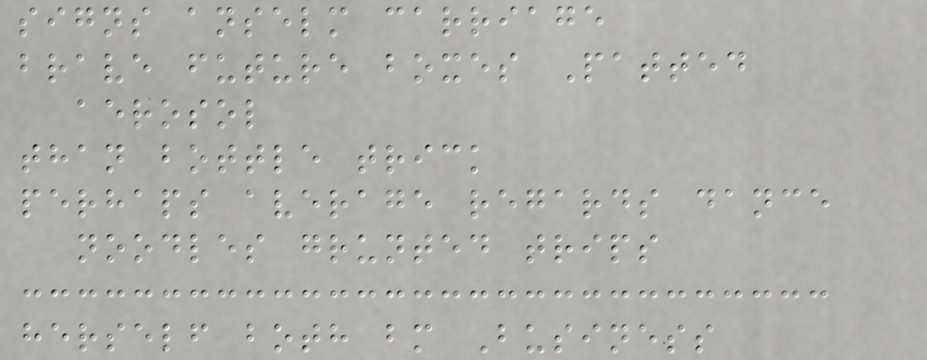signs anselm carriage
brave future boxes Patted
aerosol
than bottle trick
perhaps average regards dance
noodles grunted trips
herself both bm Business
